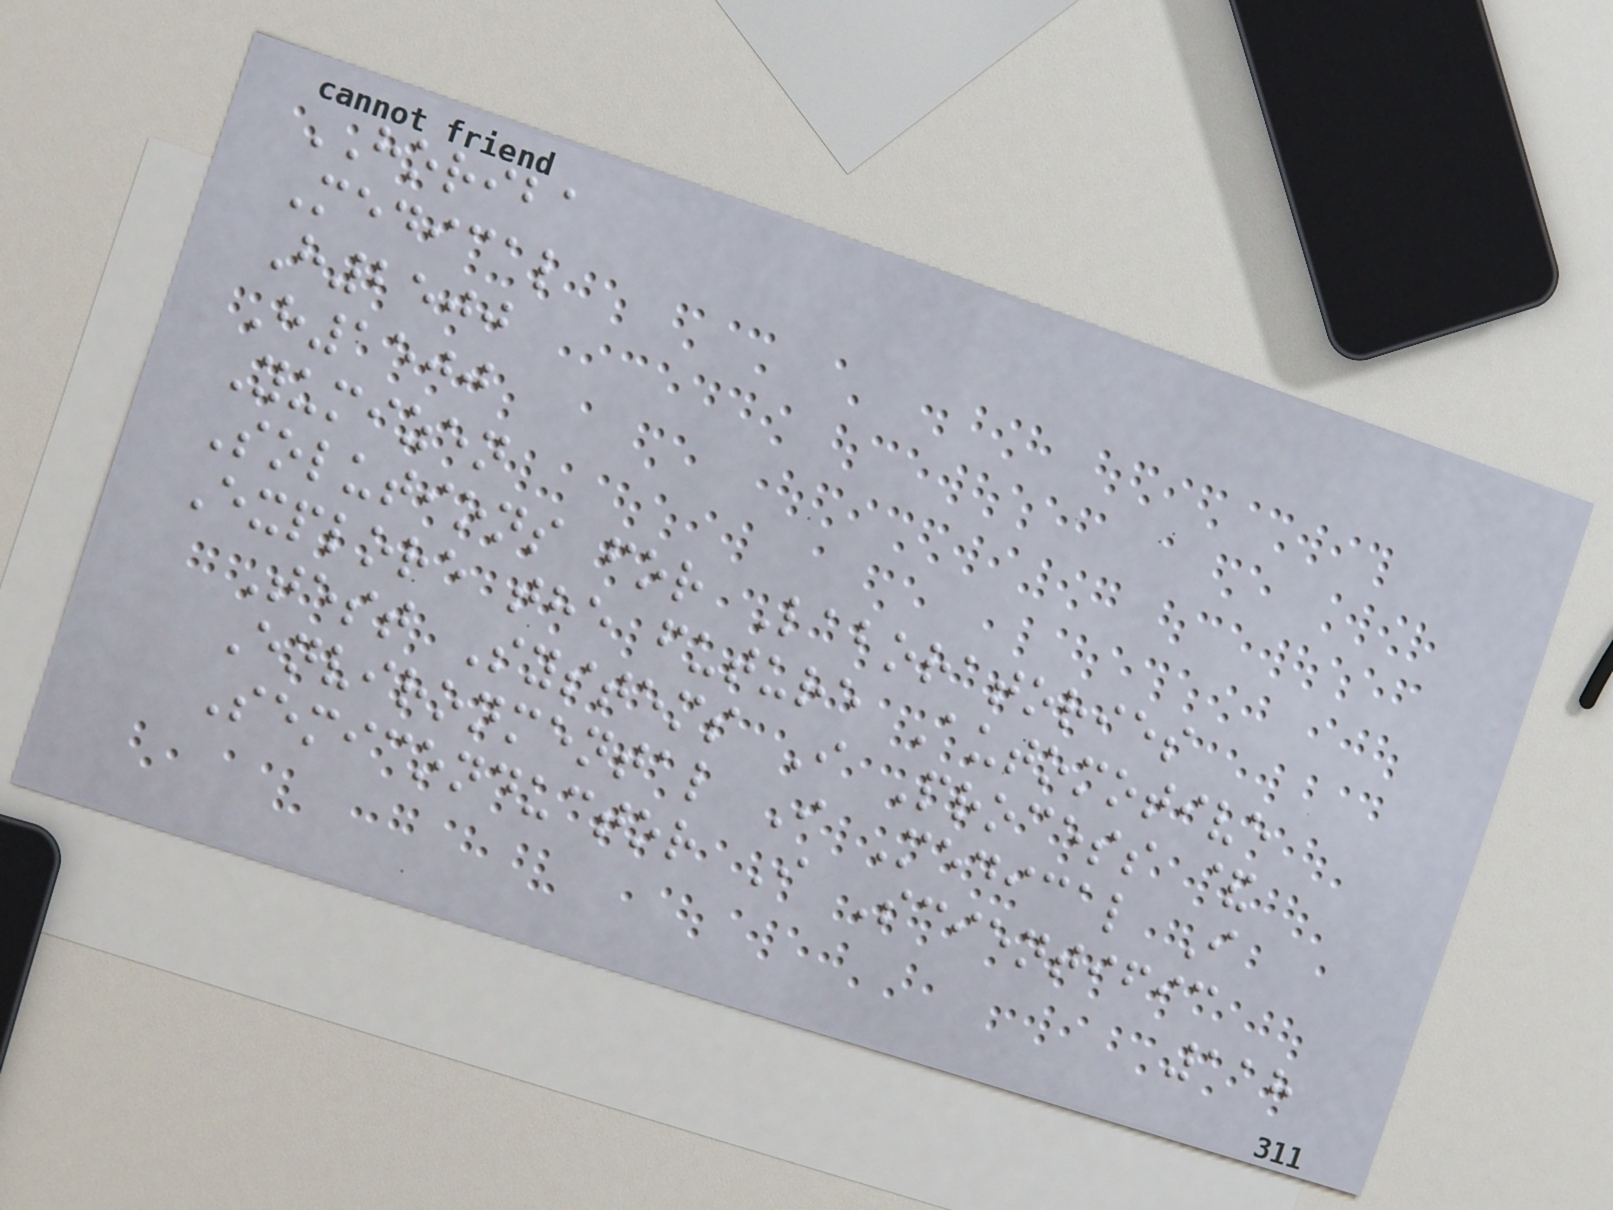HORIBA
Medical
H2500
H1500
Yumizen
Solutions for Laboratories
Explore the future Automotive
Test Systems I Process &
Environmental I Medical I
Semiconductor I Scientific
118
